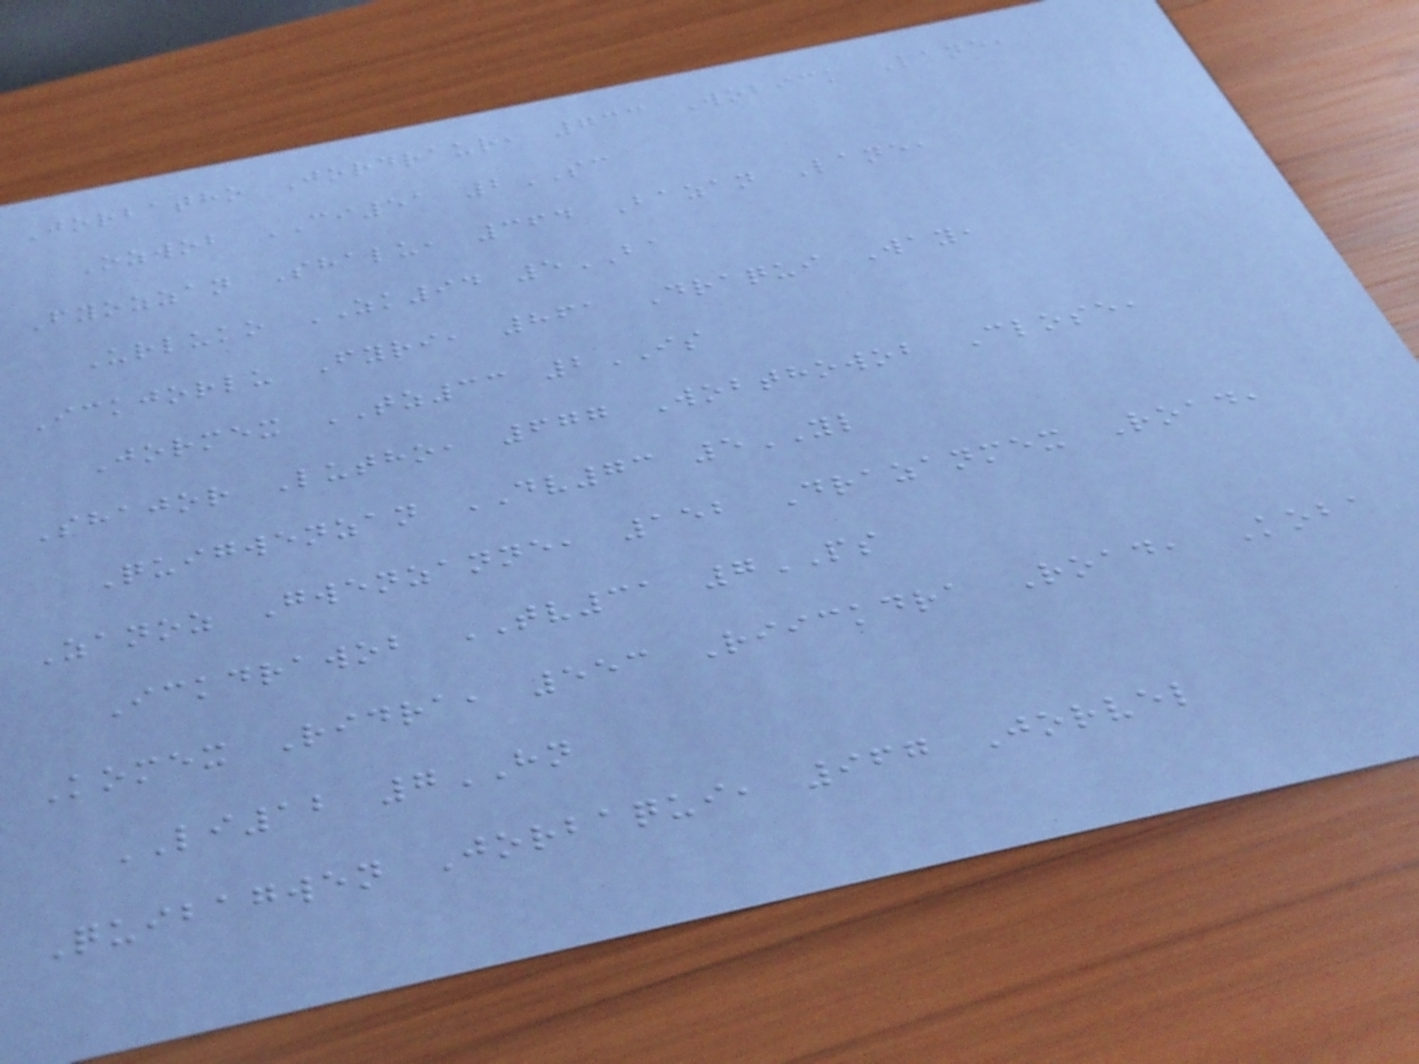Jorbatho Jordraur, 733 Wobick Lane,
Ozwob CI51 2SC
Fyozzan Shalu, 364 Bazan Lane,
Urluko ZK94 5BA
Ickjorlu Fyri, 861 Draqui Way,
Jormex TZ33 2IS
Shajor Lutho, 677 Wobthowob Close,
Quigwenzan DV73 5YL
Zanoz Gwenzanne, 152 Drazanmex Road,
Ickdrawob TV31 7PS
Komex Ridra, 553 Riickdra Road, Koba
LI12 7HN
Quibagwen Jorbaqui, 967 Jorvel
